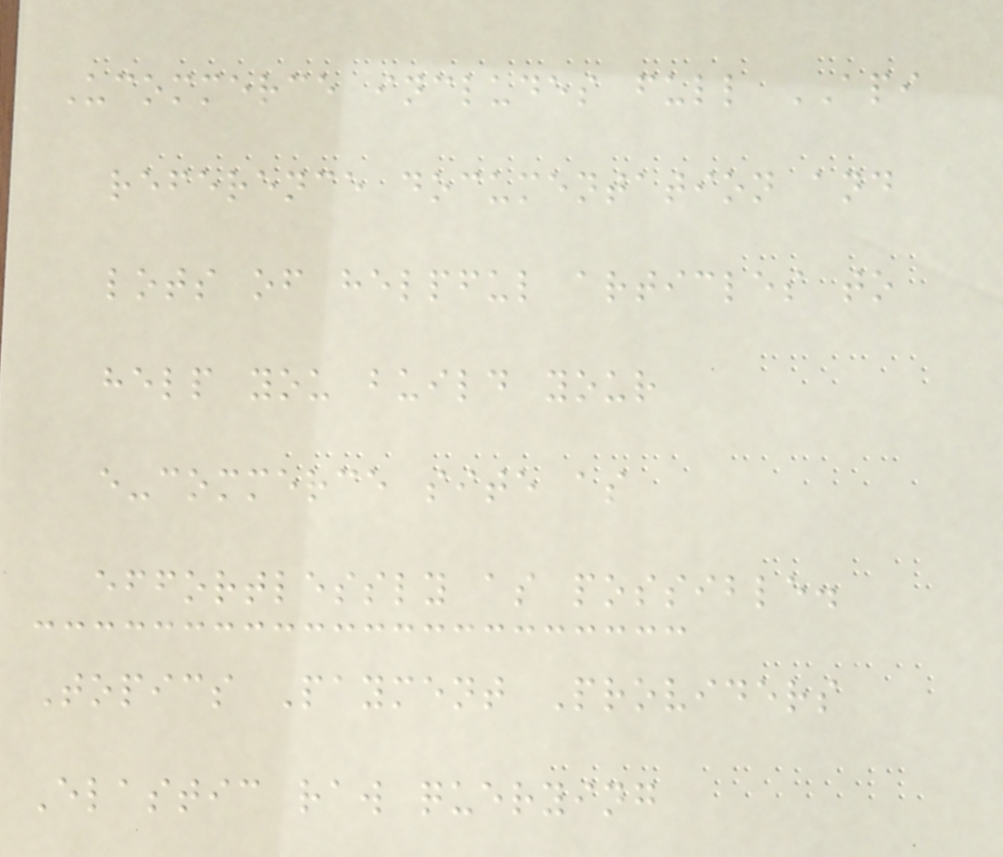Ucommerce includes full API
reference documentation and
lots of helpful articles to
help you build your
e-commerce site as
effortlessly as possible.
Topics Payment Providers
Elastic raw querying
